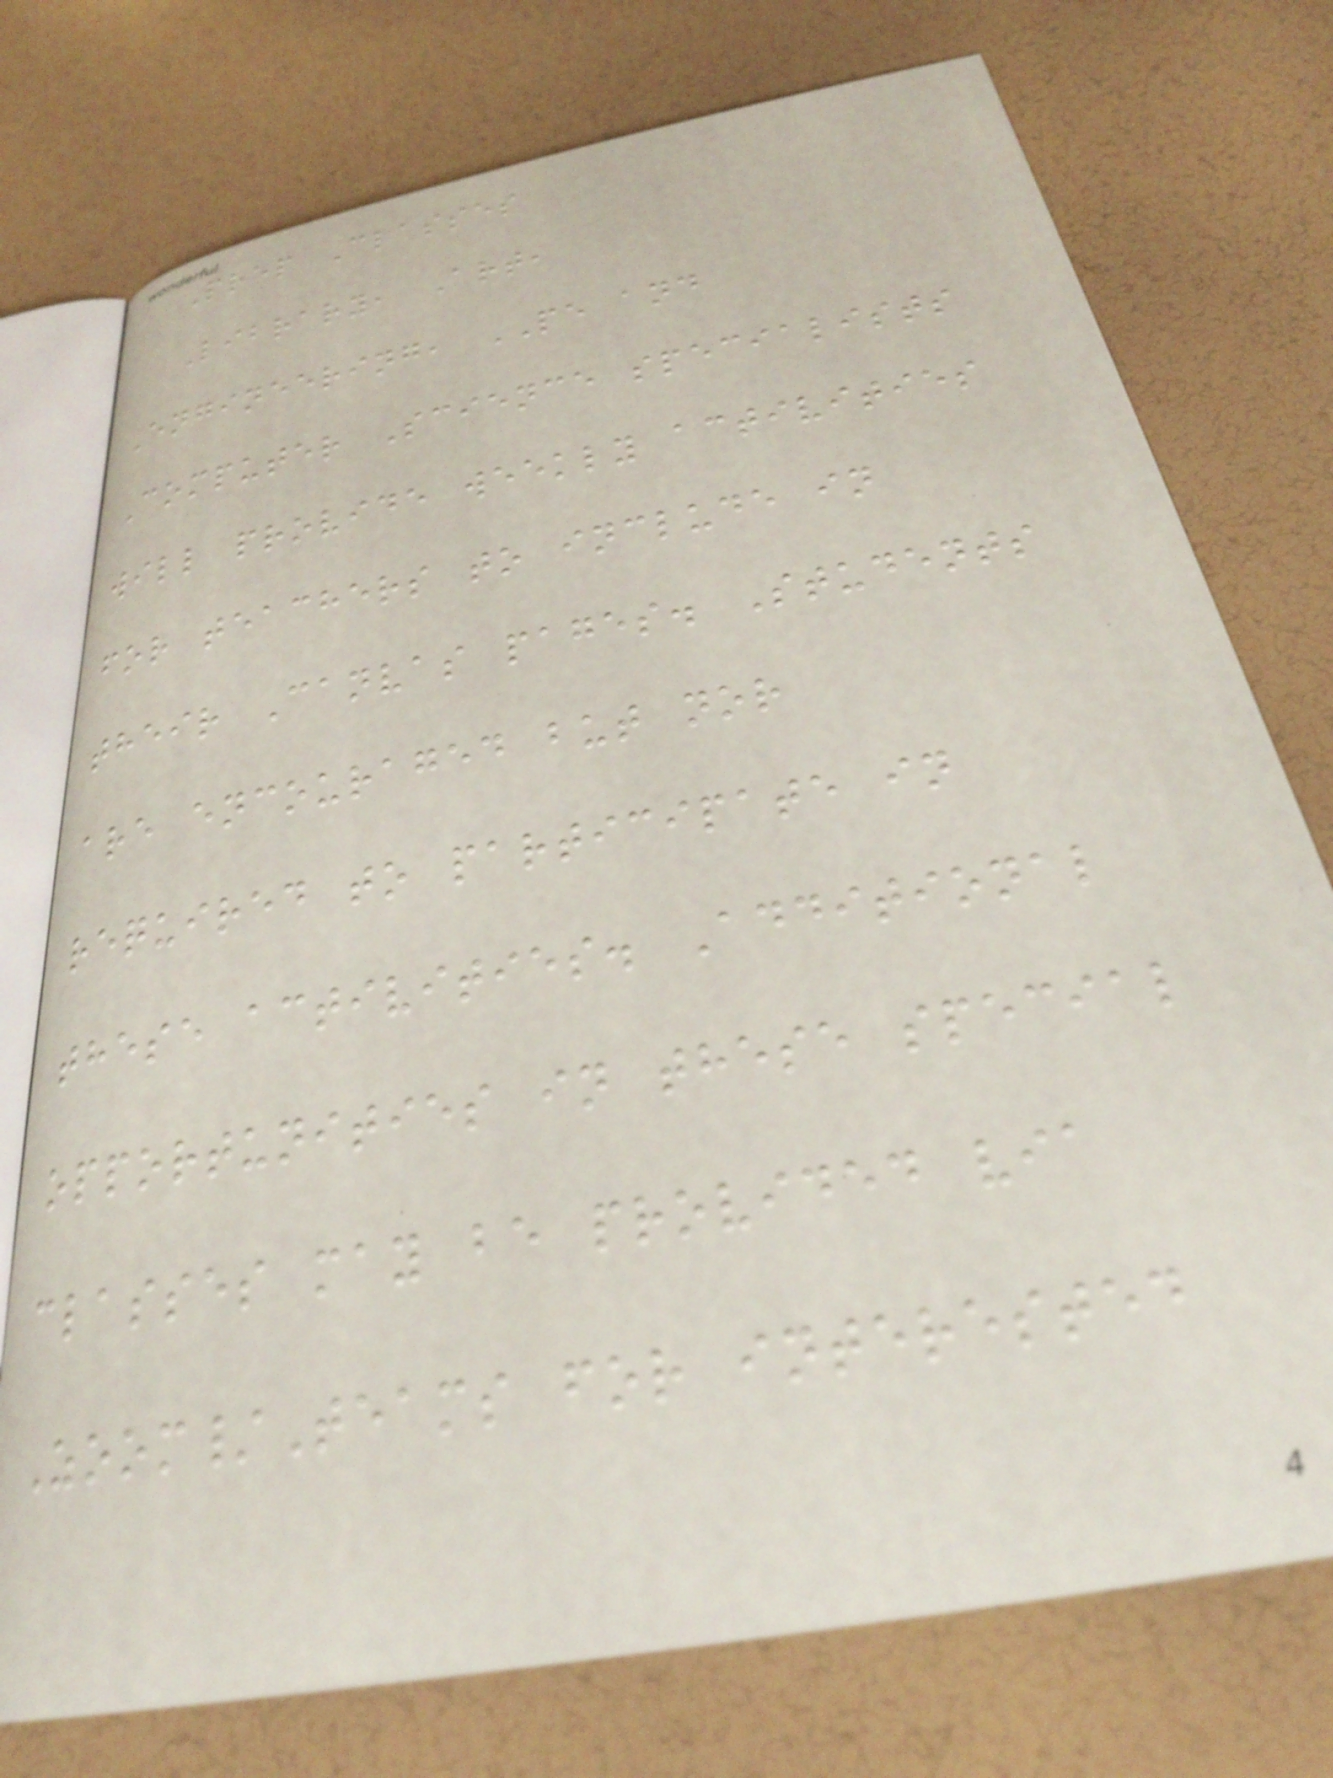Prep Classes
Library, Art,
Engineering, PE and
Computer Science specialists
will provide weekly activities
for teachers to include in
their Canvas pages. Students
are encouraged but nor
required to participate in
these activities. Additional
opportunities in these special
classes may be provided via
Zoom/Teams for interested
